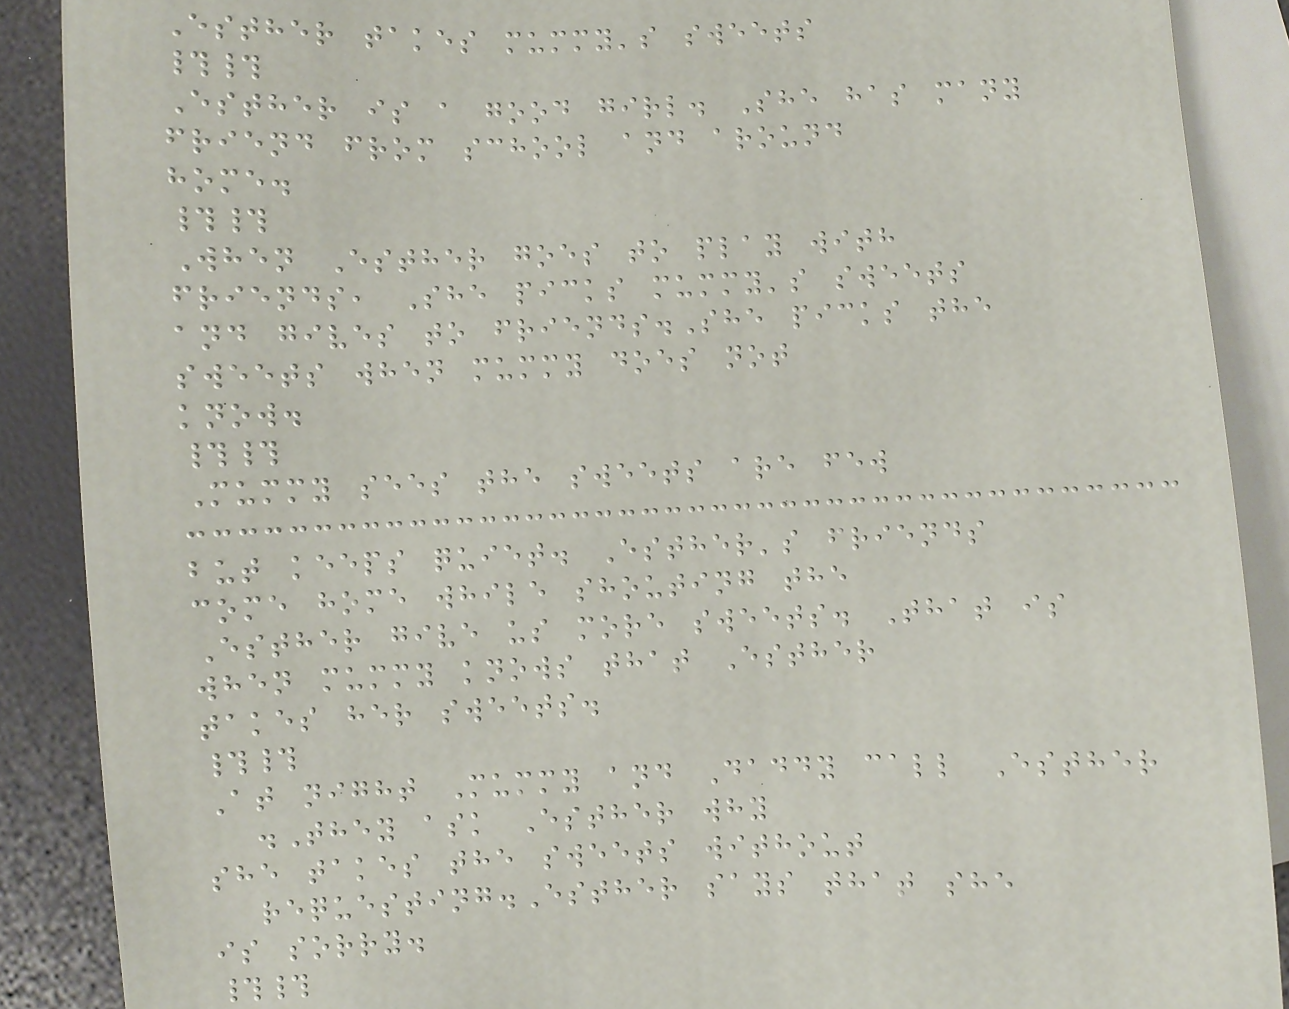Esther takes mummy's sweets
##
Esther is a good girl. She has many
friend from school and around
home.
##
When Esther goes to play with
friends, She picks mummy's sweets
and gives to friends.She picks the
sweets when mummy does not
know.
##
Mummy sees the sweets are few
but keeps quiet. Esther's friends
come home while shouting the
Esther give us more sweets. That is
when mummy knows that Esther
takes her sweets.
##
At night Mummy and Daddy call Esther
.They ask Esther why
she takes the sweets without
requesting.Esther says that she
is sorry.
##
